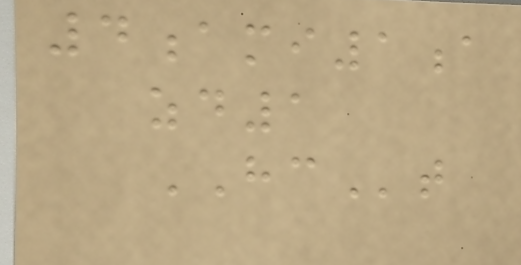4ami1a
zd1
HCt
